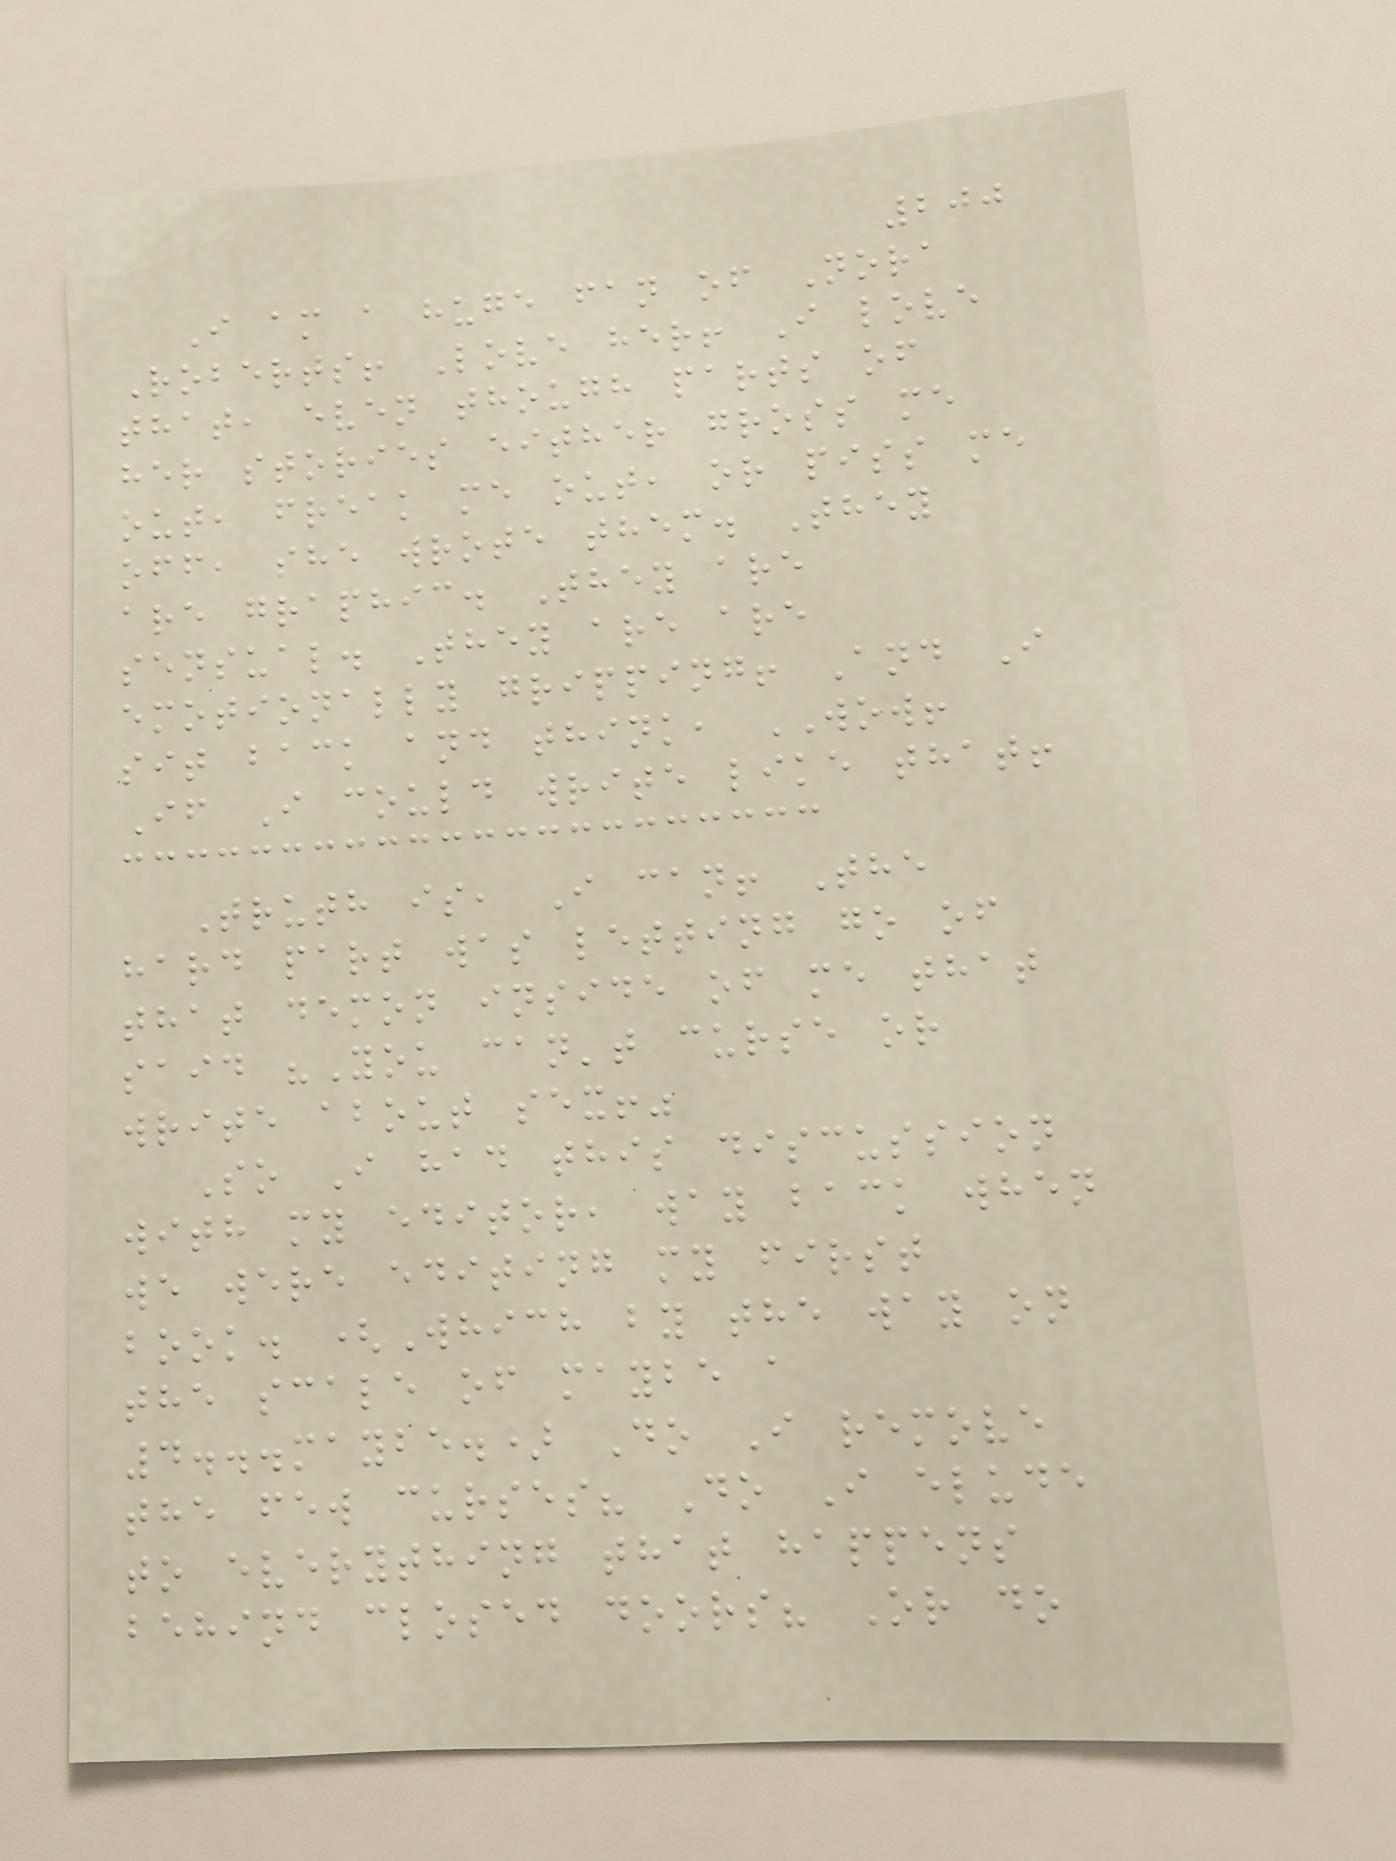200
I am a huge fan of Nora
Roberts! Love her! I love
that, even though parts of
her stories either gross me
out, freak me out, or piss me
off, she wrote them. They
are graphic. They are
sensual. They are are
emotionally gripping! And I
sit back and think, WOW!
If I could write like that!
Truth is, I can! The
hard part was letting go of
that demon inside of me that
said "You can't curse or
write about sex!"
So I had this discussion
with my editor, way back when
we were editing my first
book. (Which by the way on
the scale of maybe a
4...maybe.) Do I remove
the few curses? Do I elude
to everything that happens
behind closed doors? Or do
